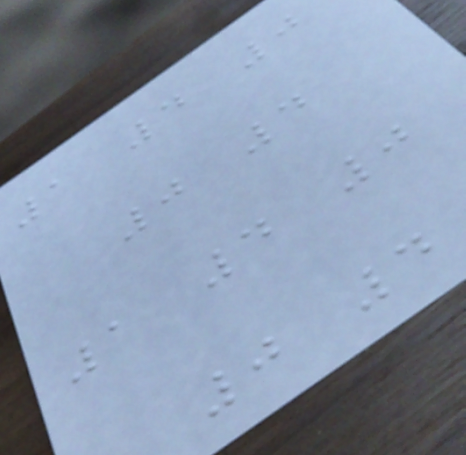1 4 0
0 4
1 4 0
0 4
